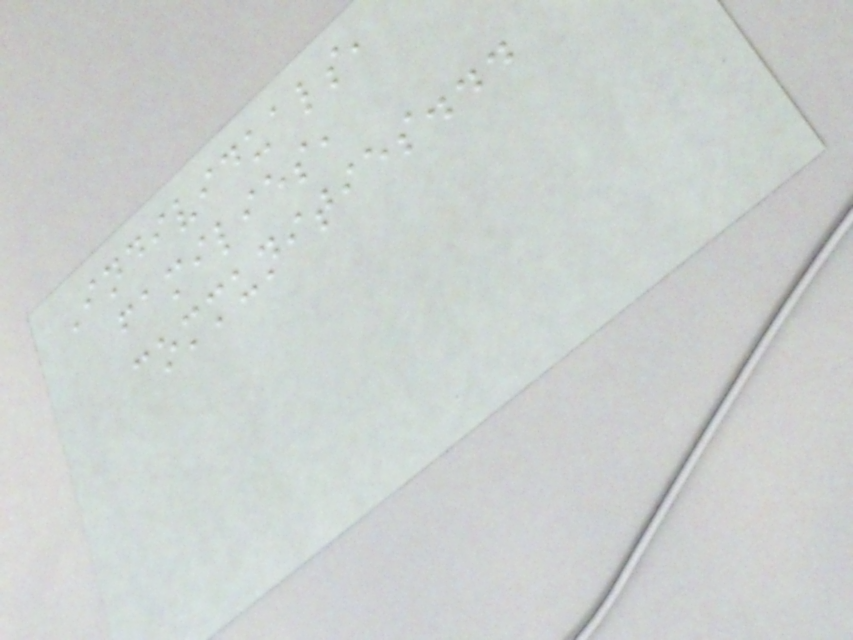Individuals,
families,
communities...
